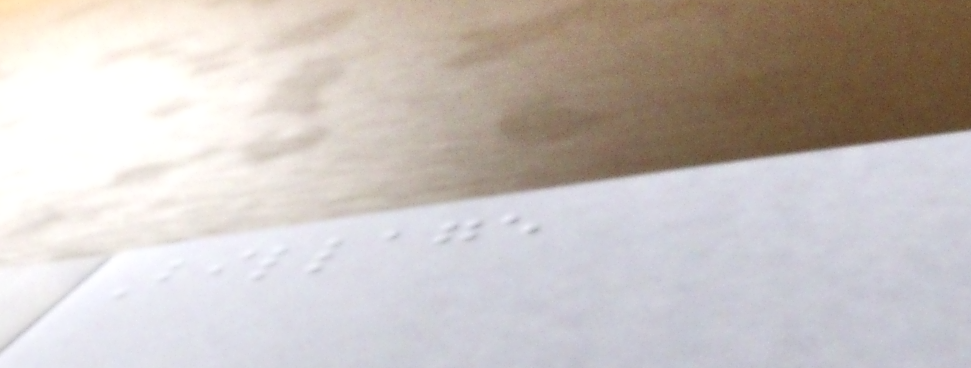Billage
